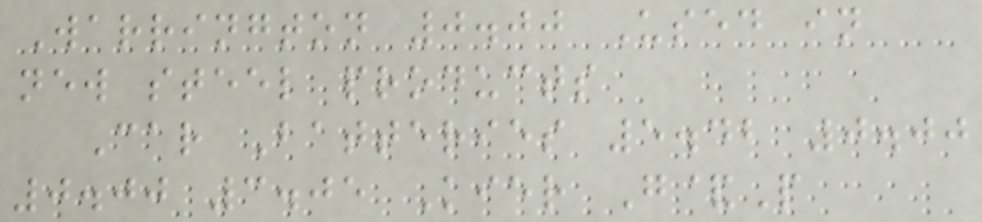Warrington 0.00 Used in
new steel products
Car Batteries 5.42 0.00
0.00 3.05 Kier G&P
